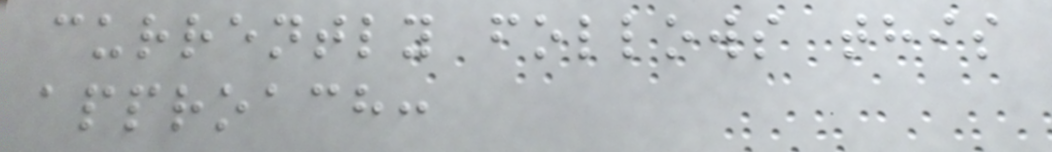currently follows this
approach:
